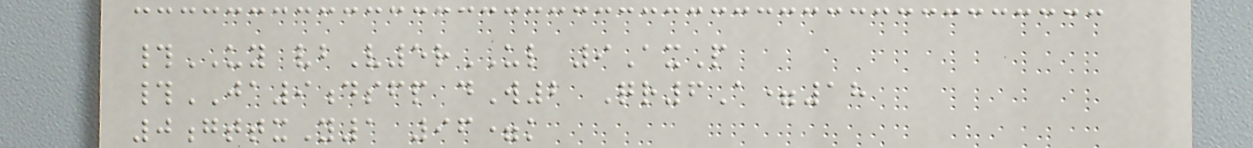#UY vbV5rUL 9AxP
#JA9dsfp dW2 Qr6A=18
0gttxY1 96=k
